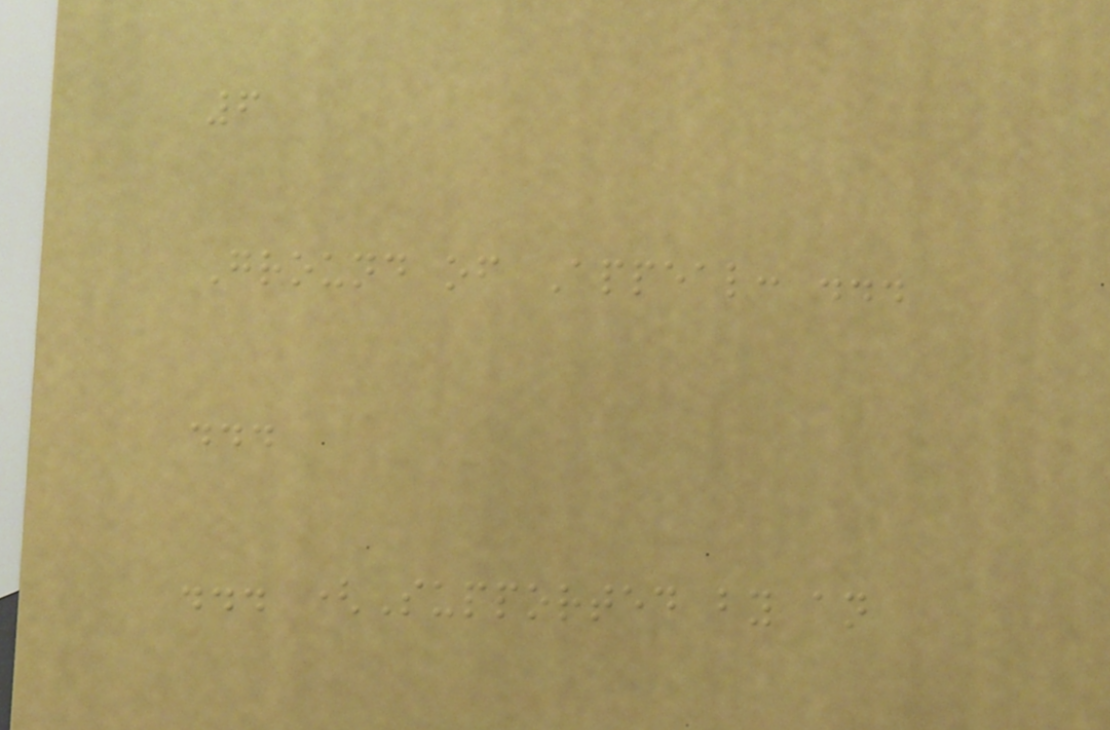6
Ground of Appeal: ...
...
... (Supported by an
